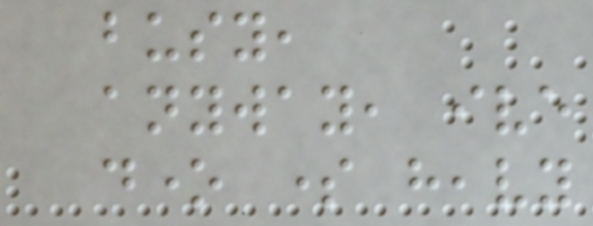busy,
anyway, ive
done some heavy
